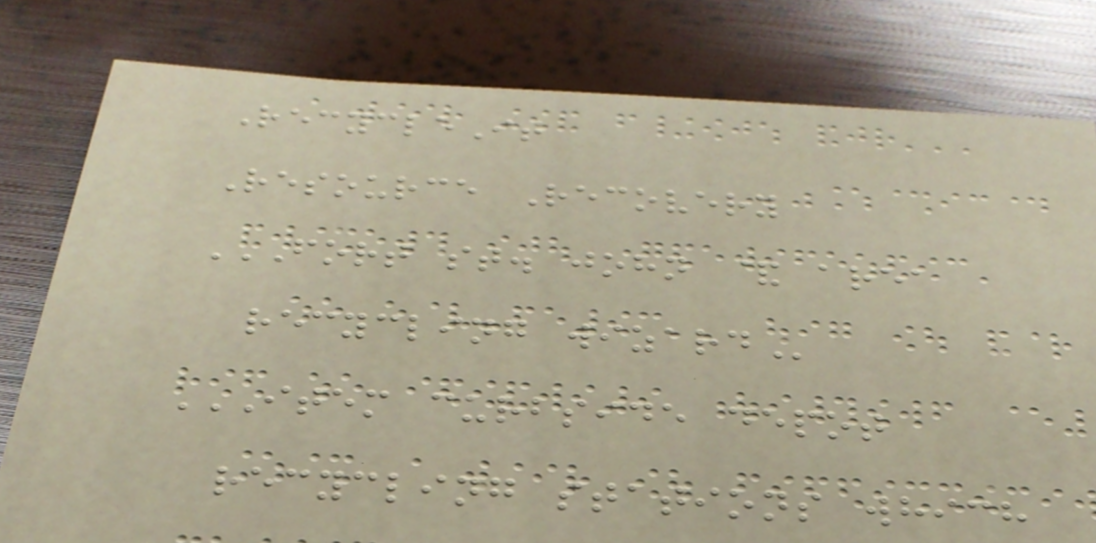RecycleIt
Resource Recovery
FORT ST. JOHN & AREA
RECYCLING WIZARD
ITEM CURBSIDE DEPOT
RECYCLING STATIONS WHICH
